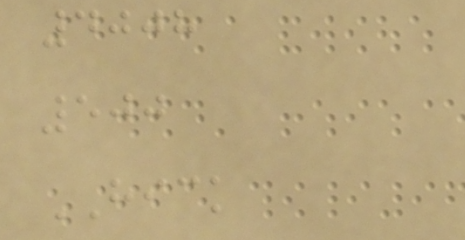4008
500
HICK
